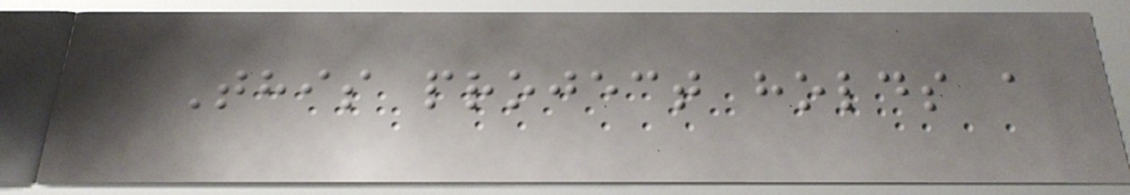This project holds a
